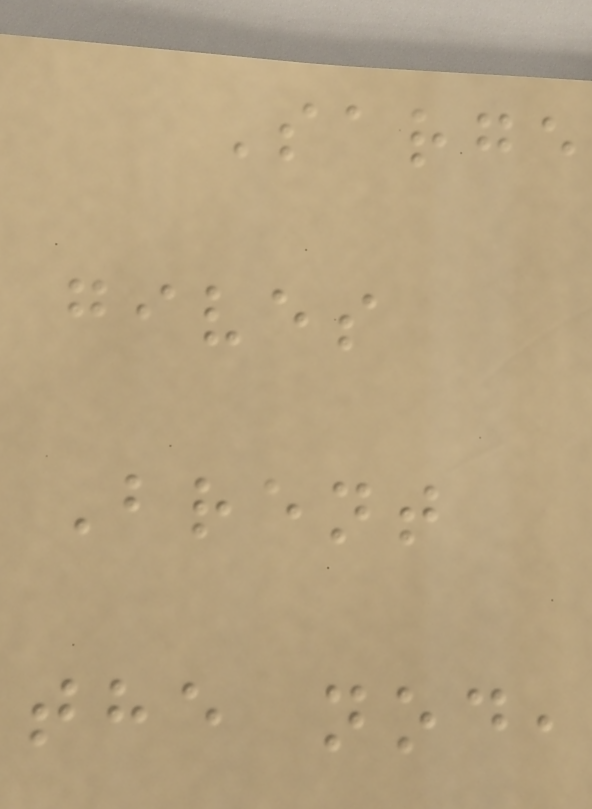Sarge
gives
Brent
the nod,
